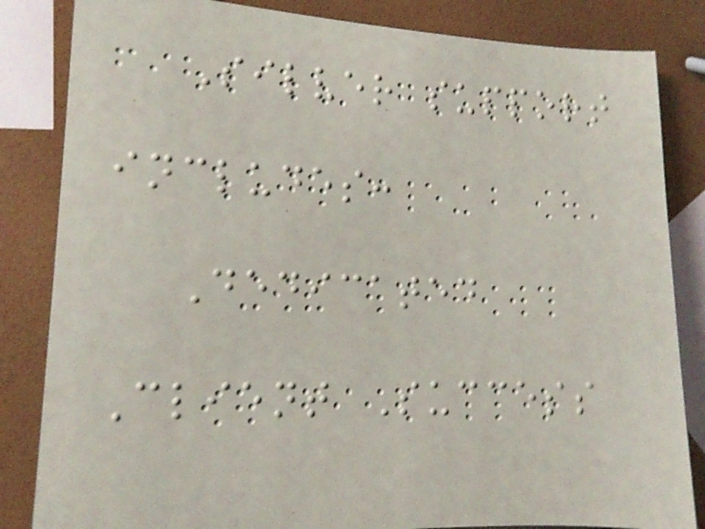Silver support
includes:
Dedicated
Client Success
